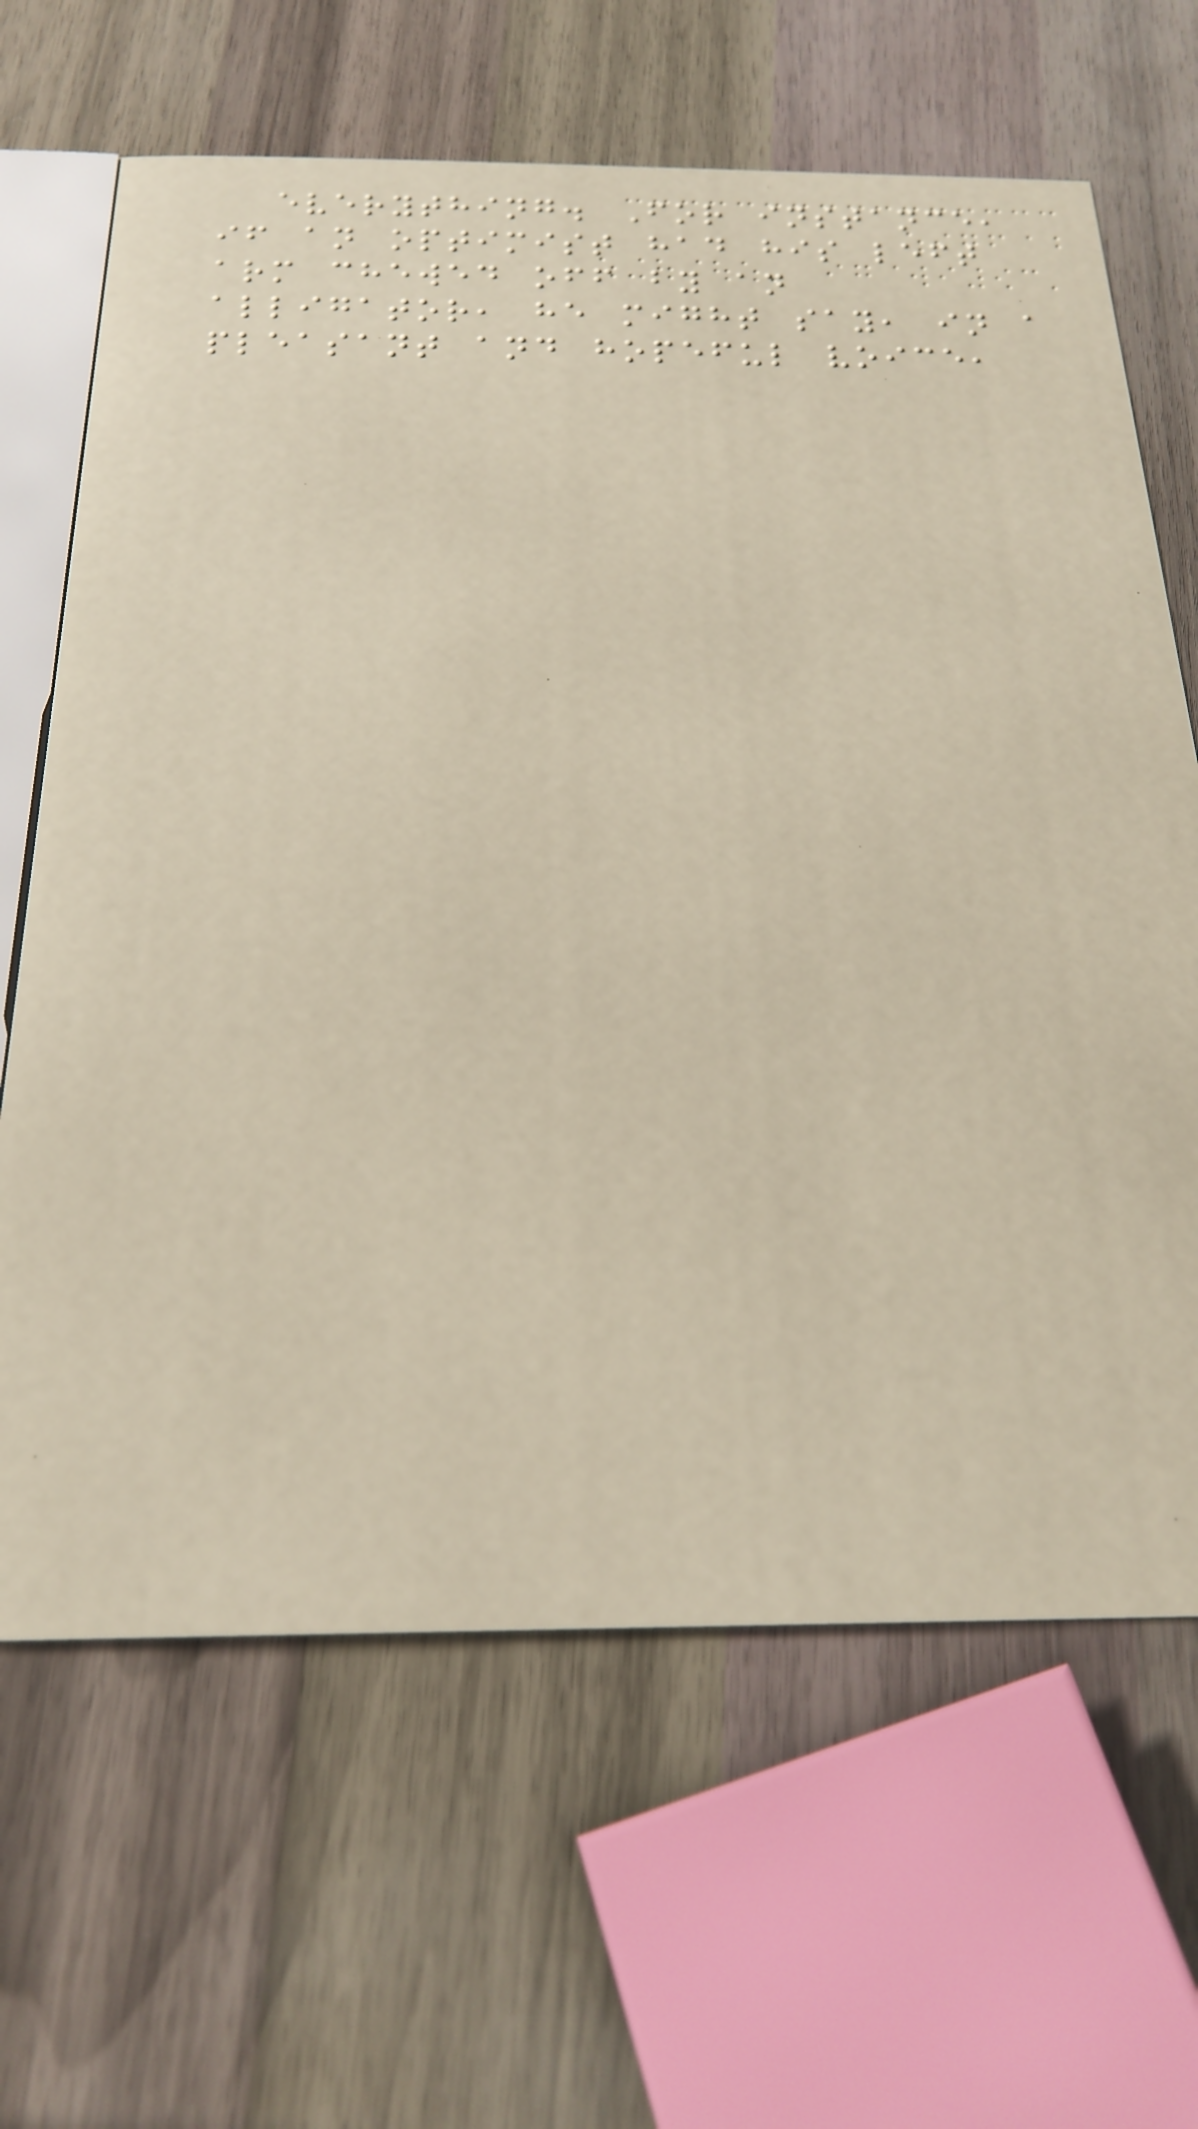everything. For instance,
if an optimist had his left
arm chewed off by an
alligator, he might say, in a
pleasant and hopeful voice,
